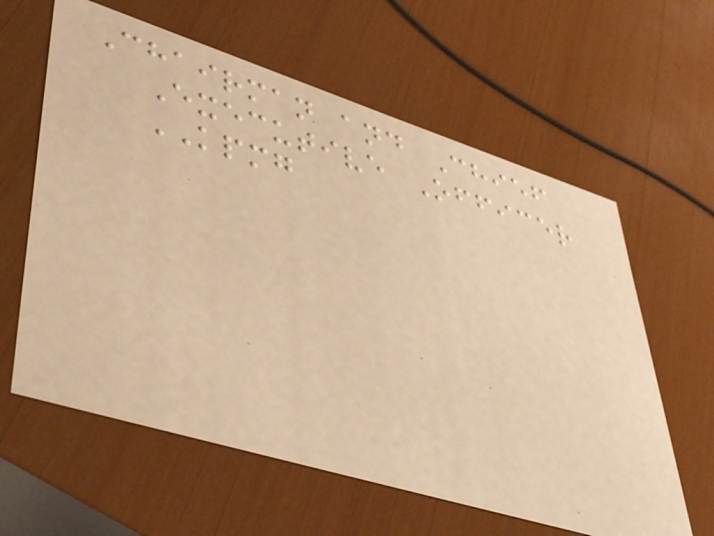Chairman and Chief
Executive Officer
KPMG
